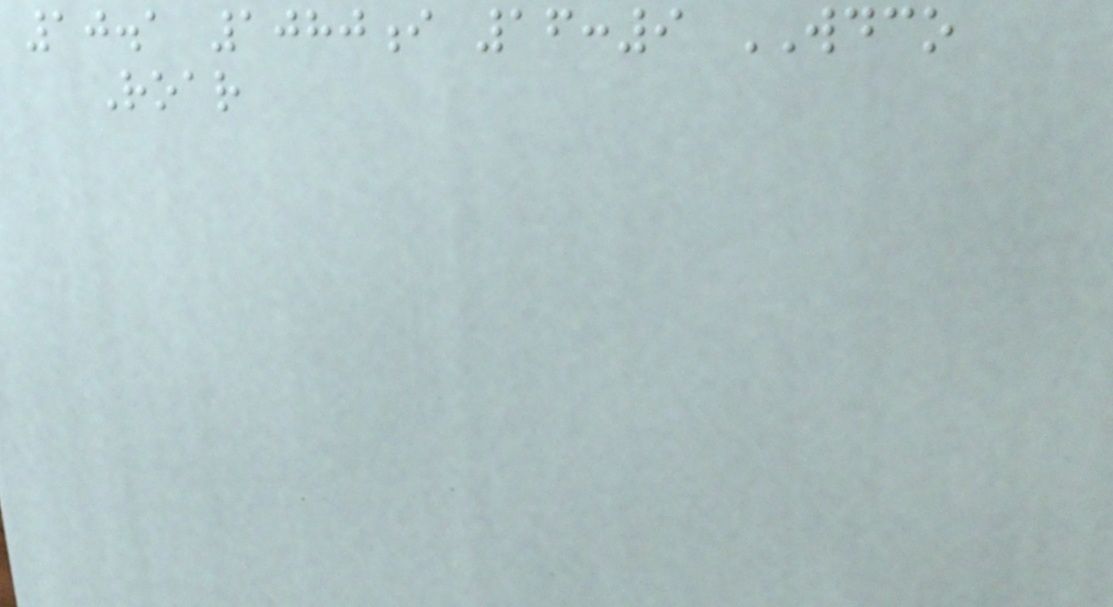10.1 1080i 16:9 WDCO
Roar
